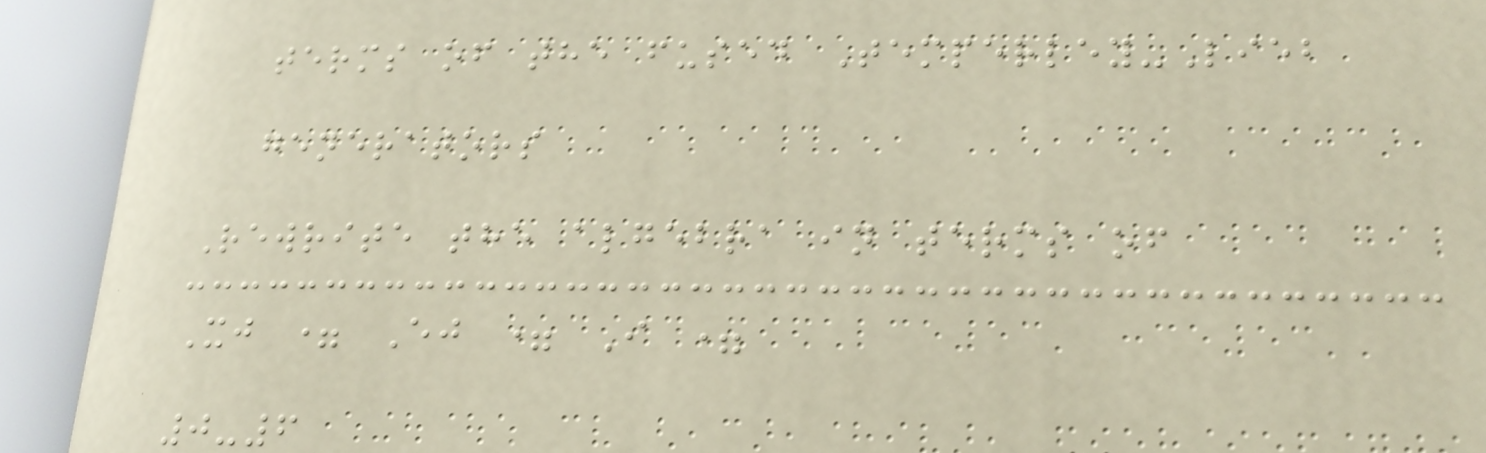terms of the fused Temperley-Lieb
generators
Rewrite the algebra in terms of
Xj = Ej = I =
0-6
